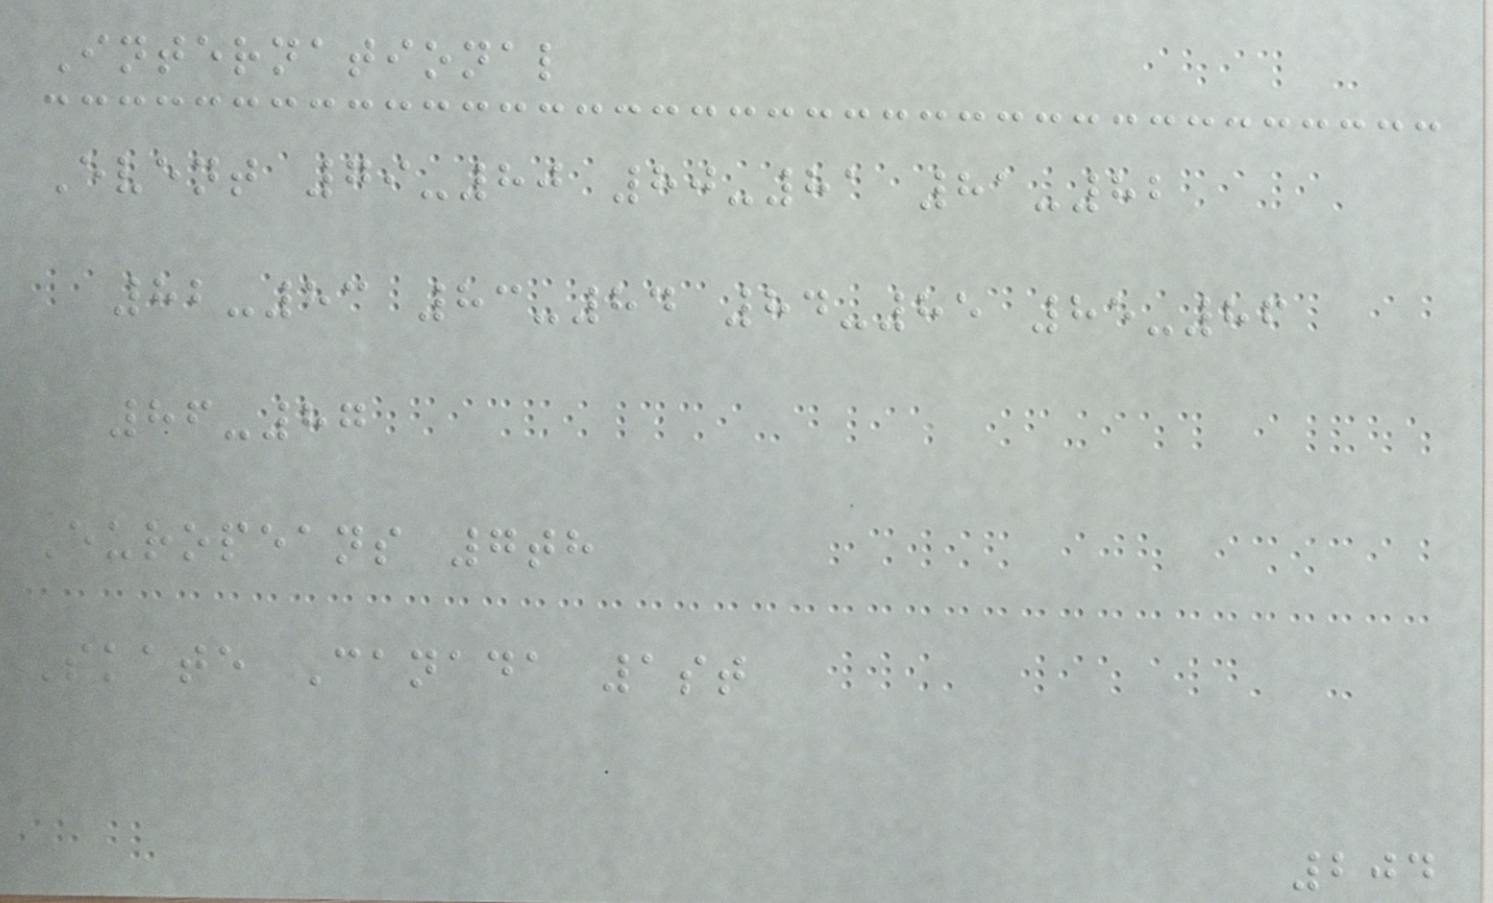International
Event 79-80 80-81 81-82
82-83 83-84 84-85 85-86
86-87
Europeans 7th
Skate Canada 1st
204
